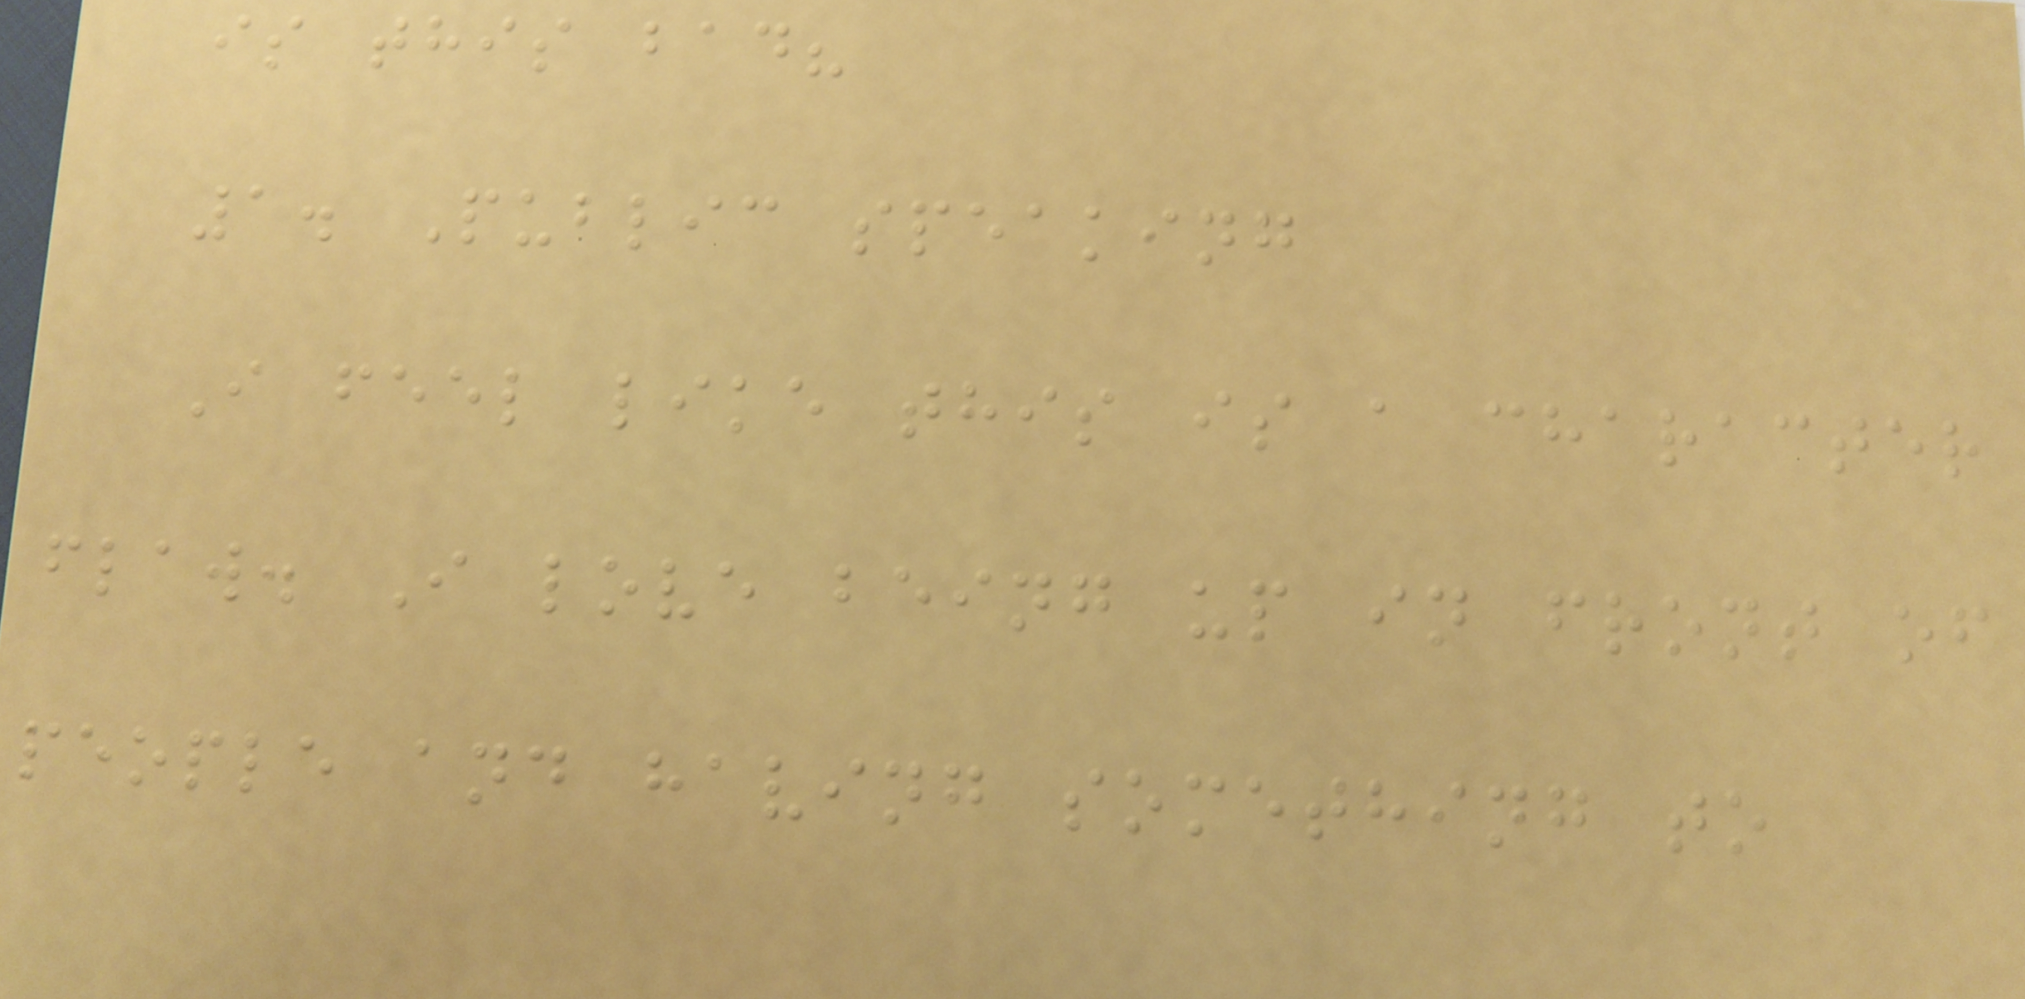is this bad?
1. Public speaking
I feel like this is a character
flaw. I love being up in front of
people and having something to
